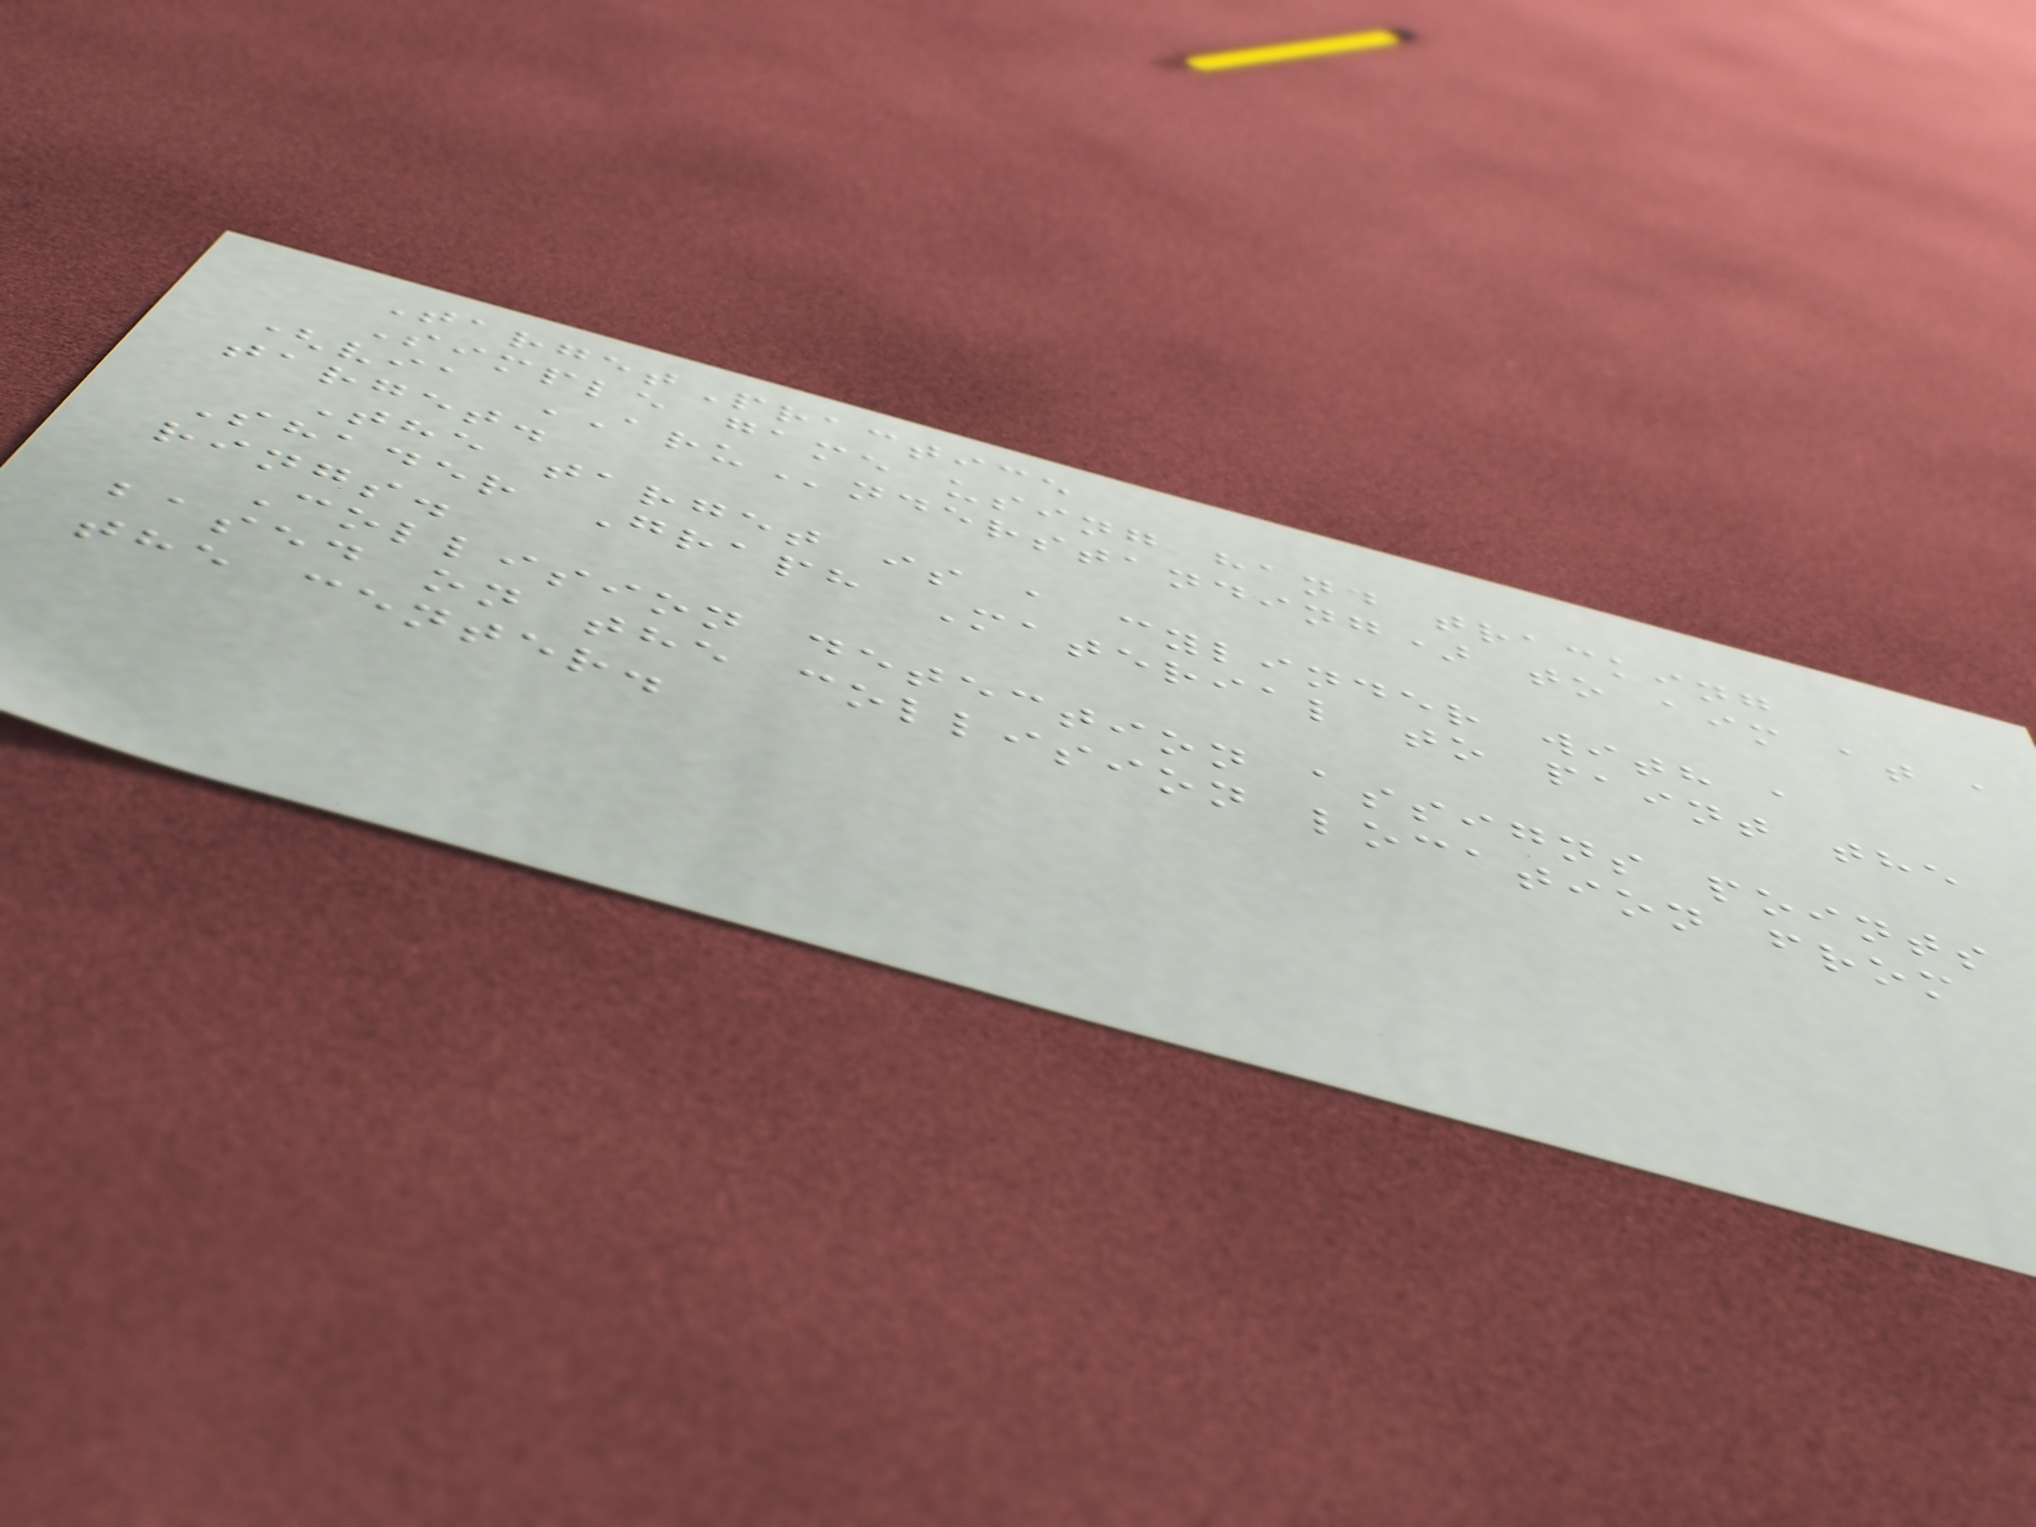TargetPractice
Simple game using hand tracking
(via ARUnderstanding) to aim at a
target.
The target is a cylinder with a
Shader Graph Material to paint the
rings.
Collision detection assigns points
based on the collision location from
the center.
